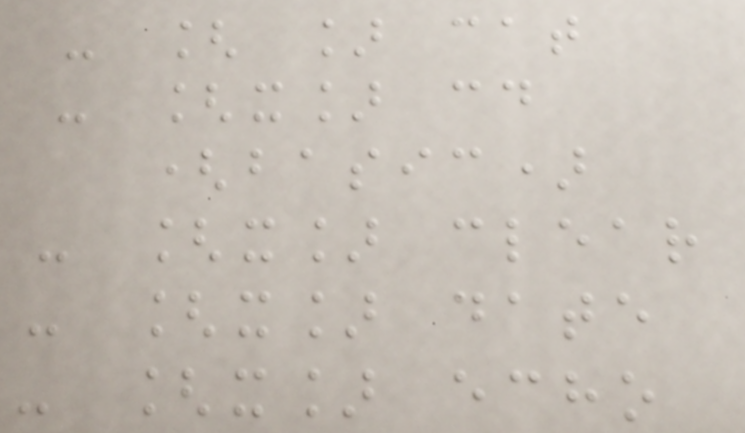- [ ] cat
- [x] cd
(basic)
- [x] clear
- [x] date
- [x] echo
